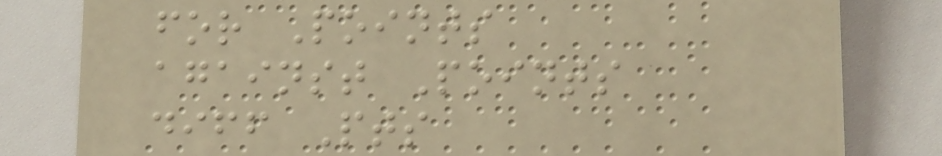for Points
against Points
diff Pts
